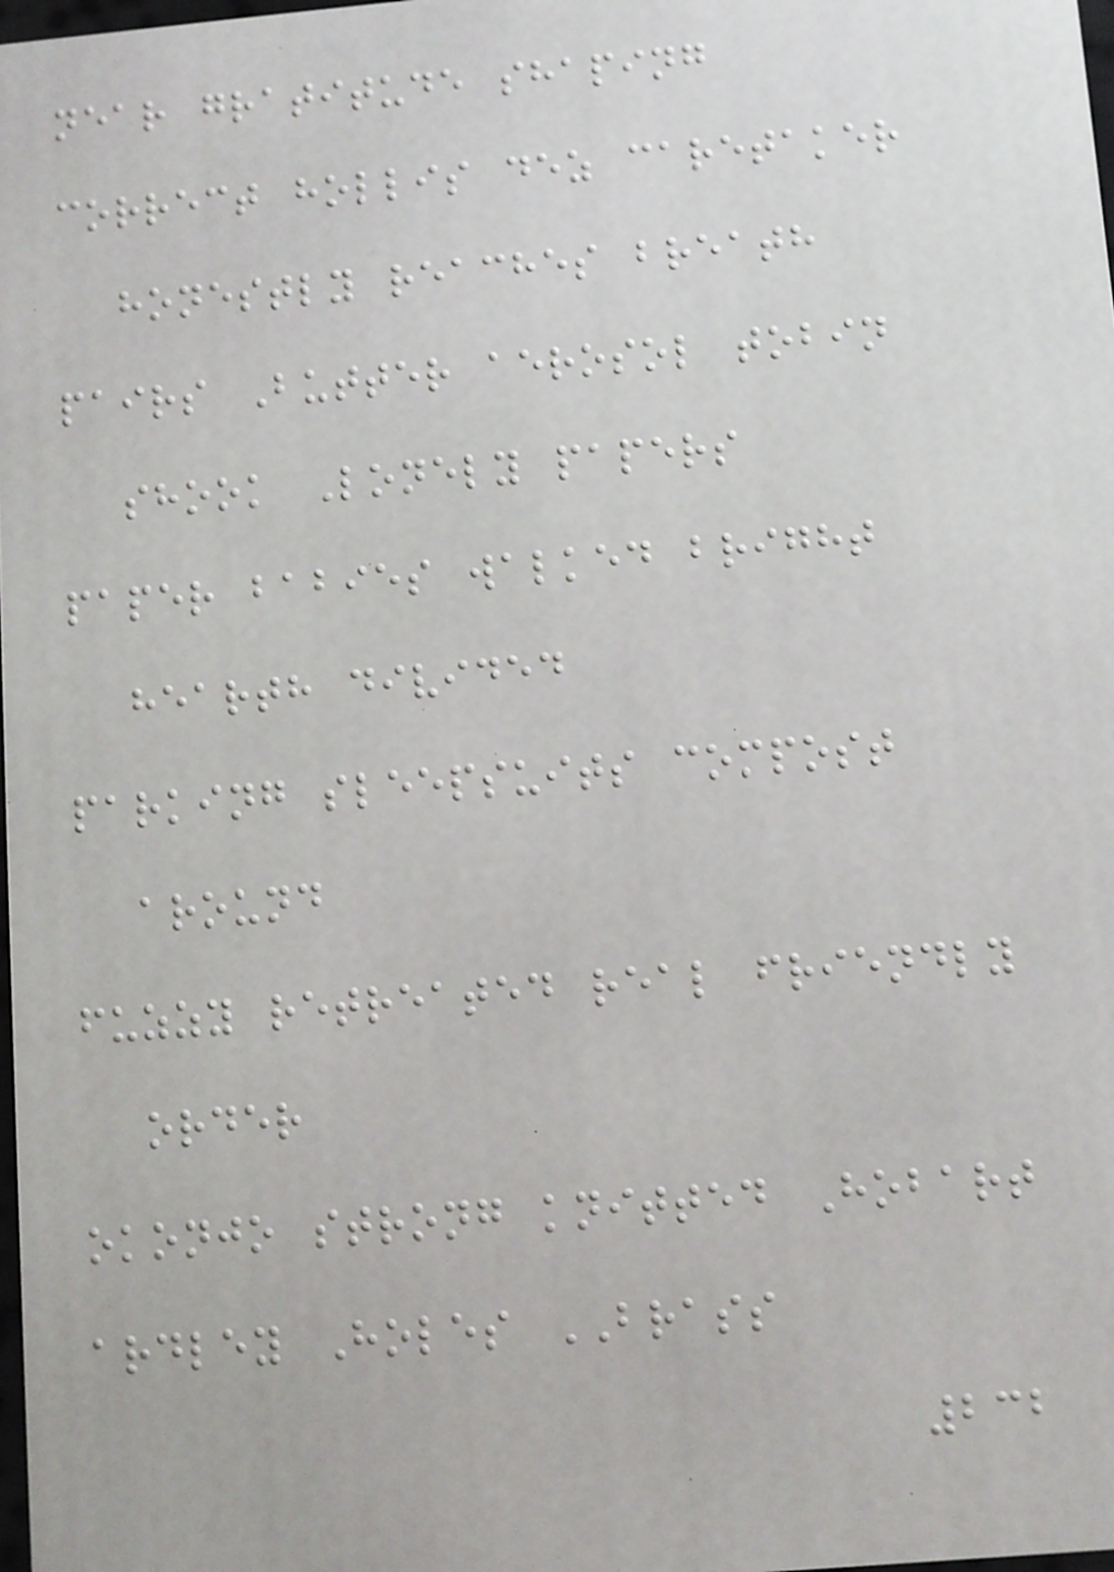near gratitude shaping
correct hollis dez caretaker
honestly reaches breath
pairs Butter aerosol tobin
shook Lonely papers
paper babies walked bright
hearth divided
parking sleepsuits compost
around
fuzzy retreated real friendly
order
okonjo strong knitted Hobart
ardley Holes BRASS
232
